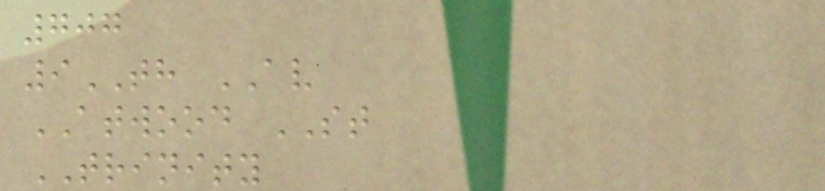707
9TH AV
ATWOOD ST
TRINITY
